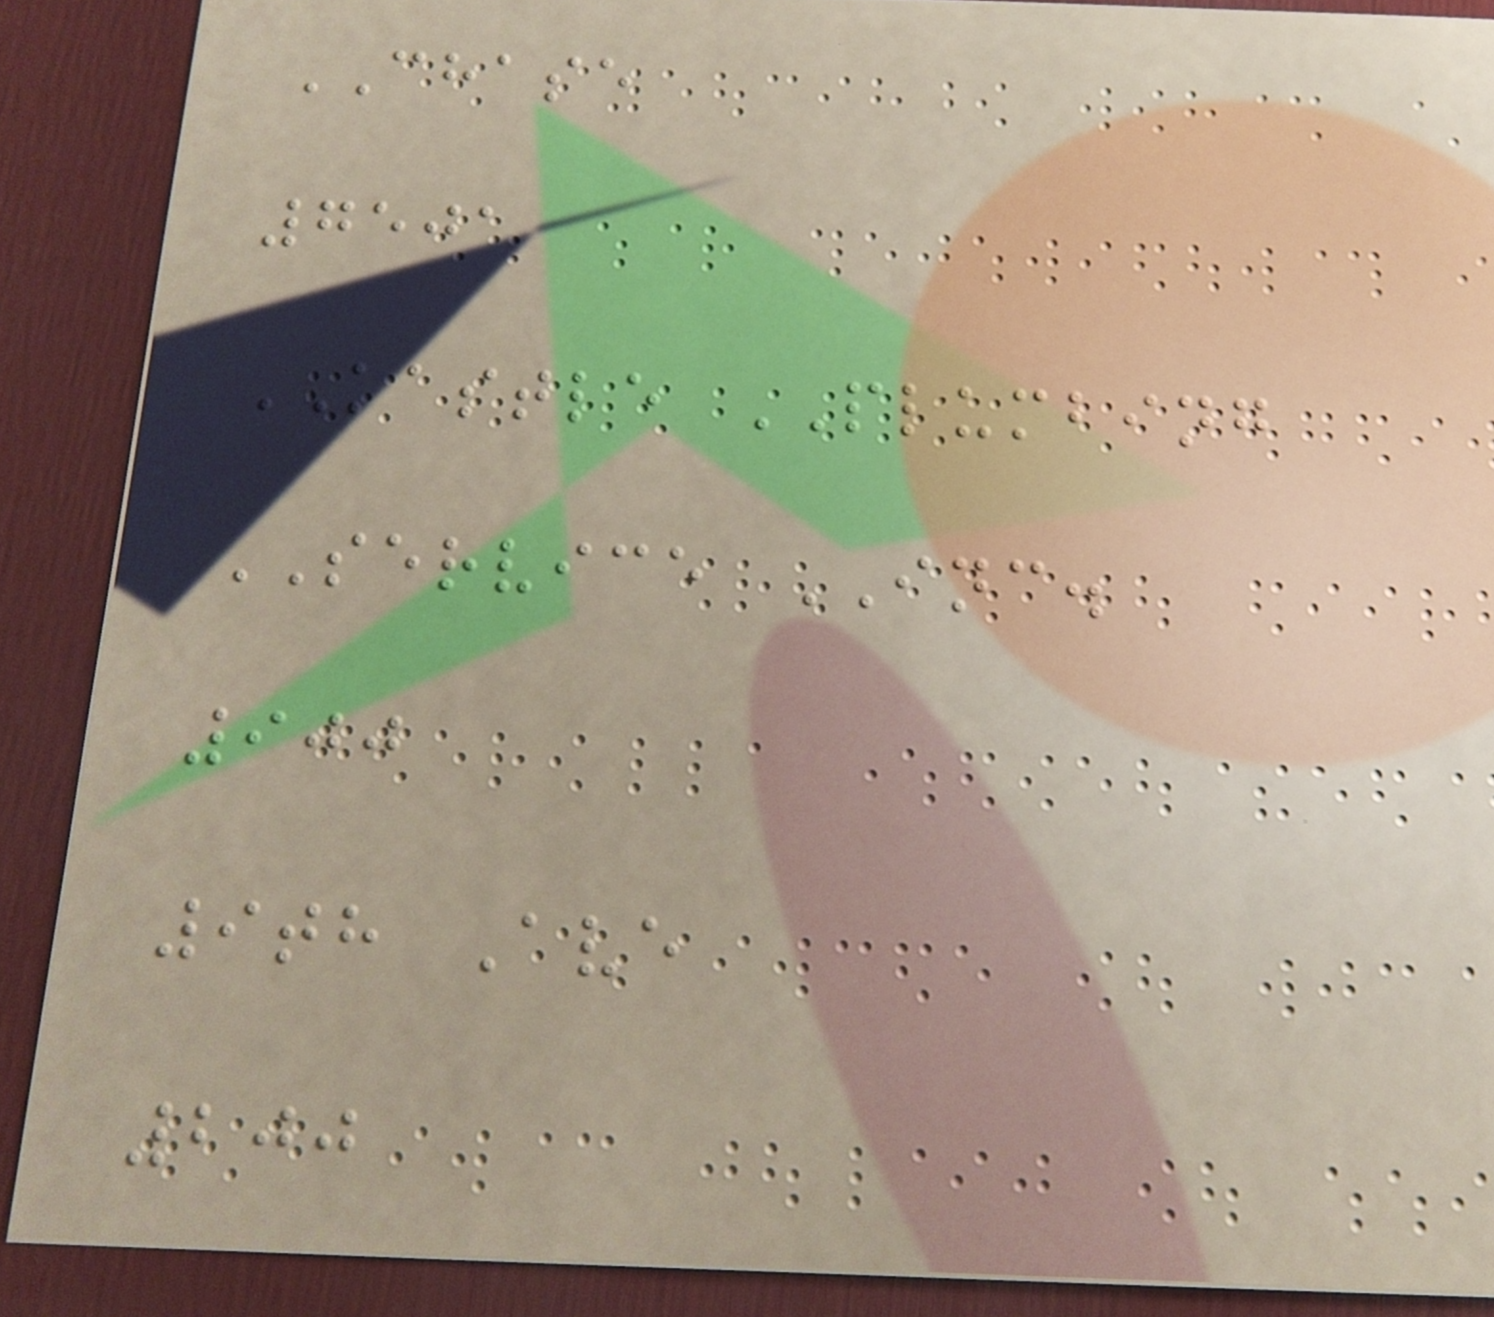CHASE
7501
KASTLE PLUMBING
SERVICE INC.
900
9th Ave
200
